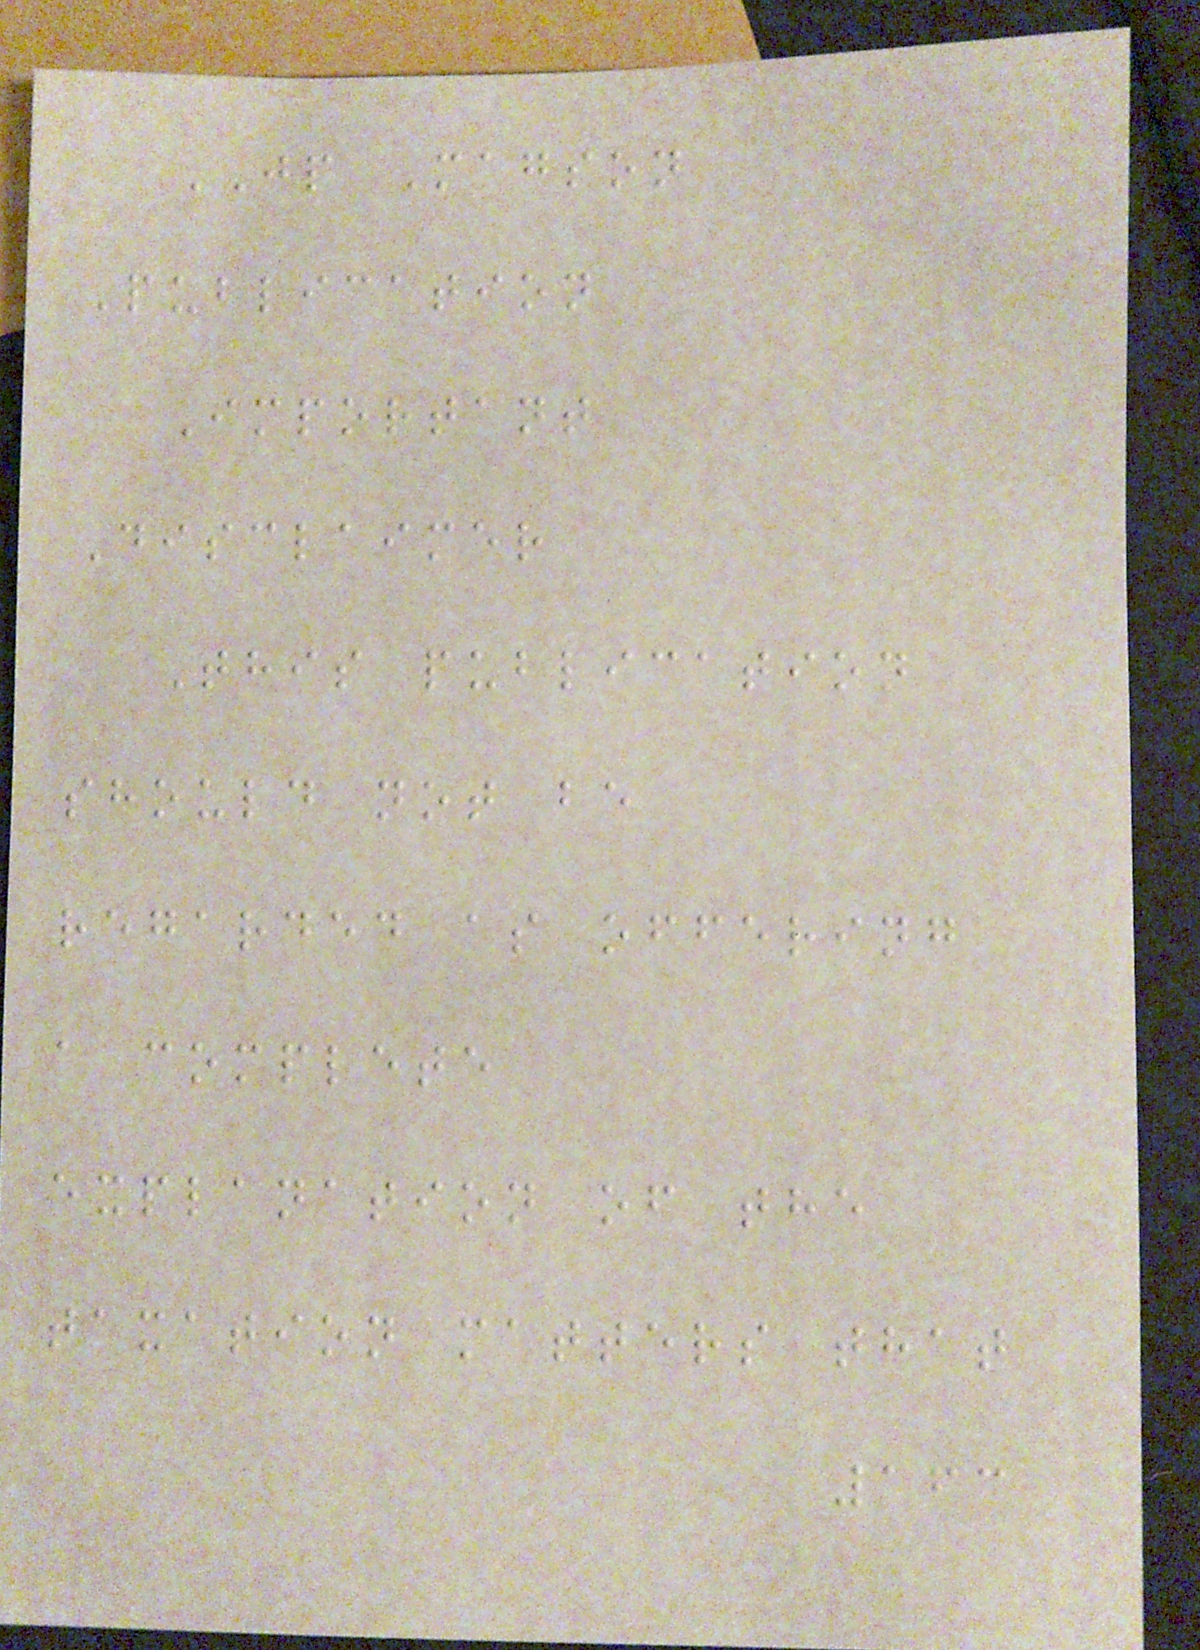JP Magson
Publication
Important
Disclaimer
This publication
should not be
regarded as offering
a complete
explanation of the
taxation matters that
163
